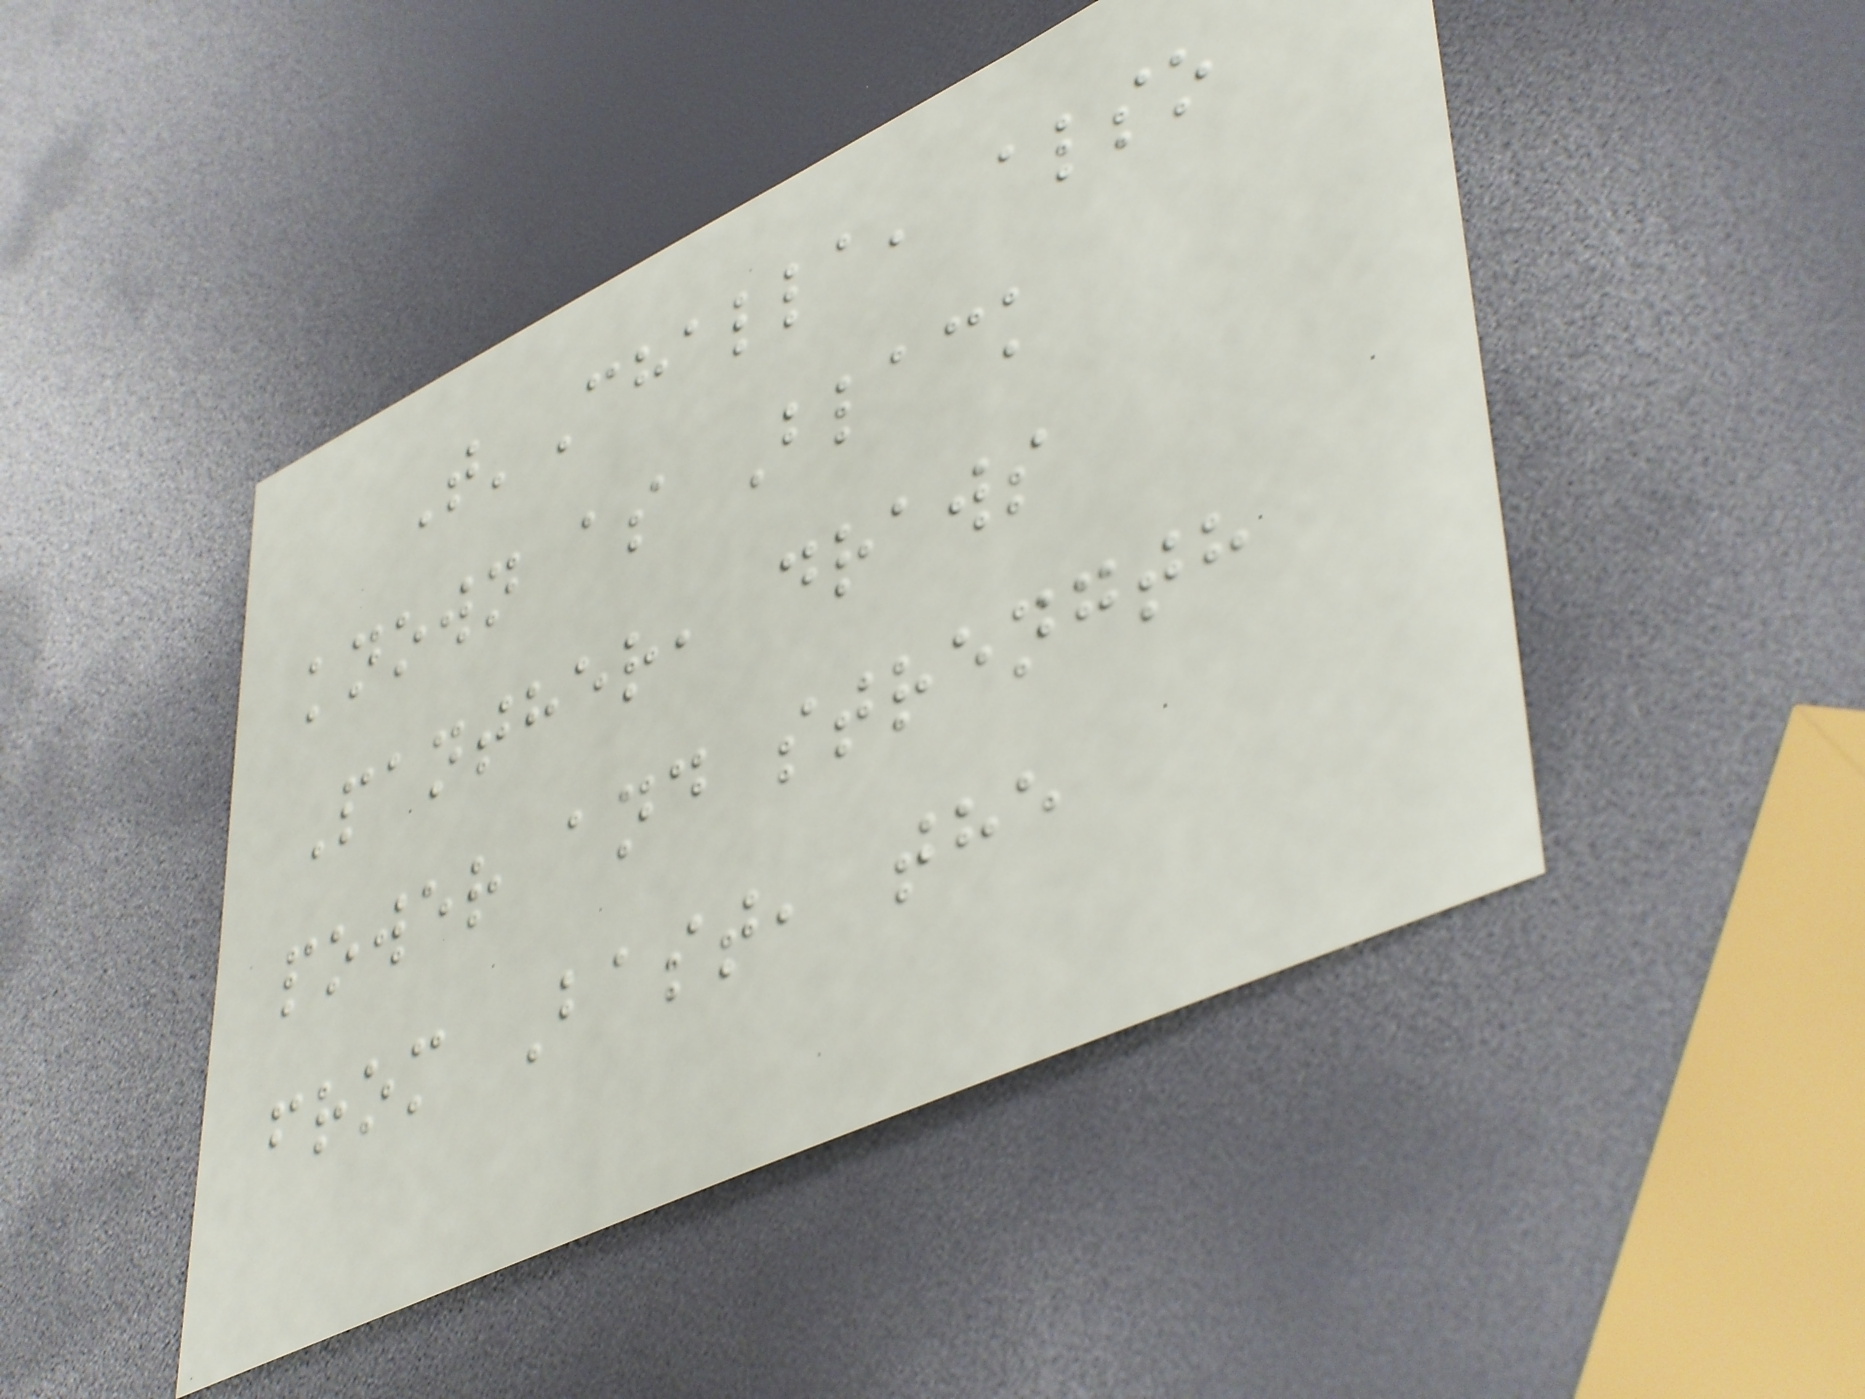T'Challa, also
known as Black
Panther, draws
power and strength
from Bast, the
